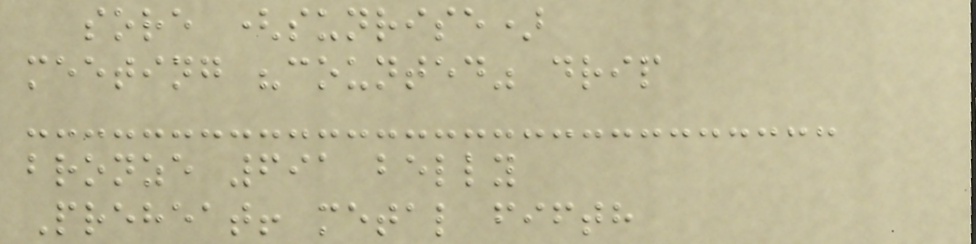sore (sunrise)
meeting "counted" drip
bronze 691 belly
Preheat! metal fifth
